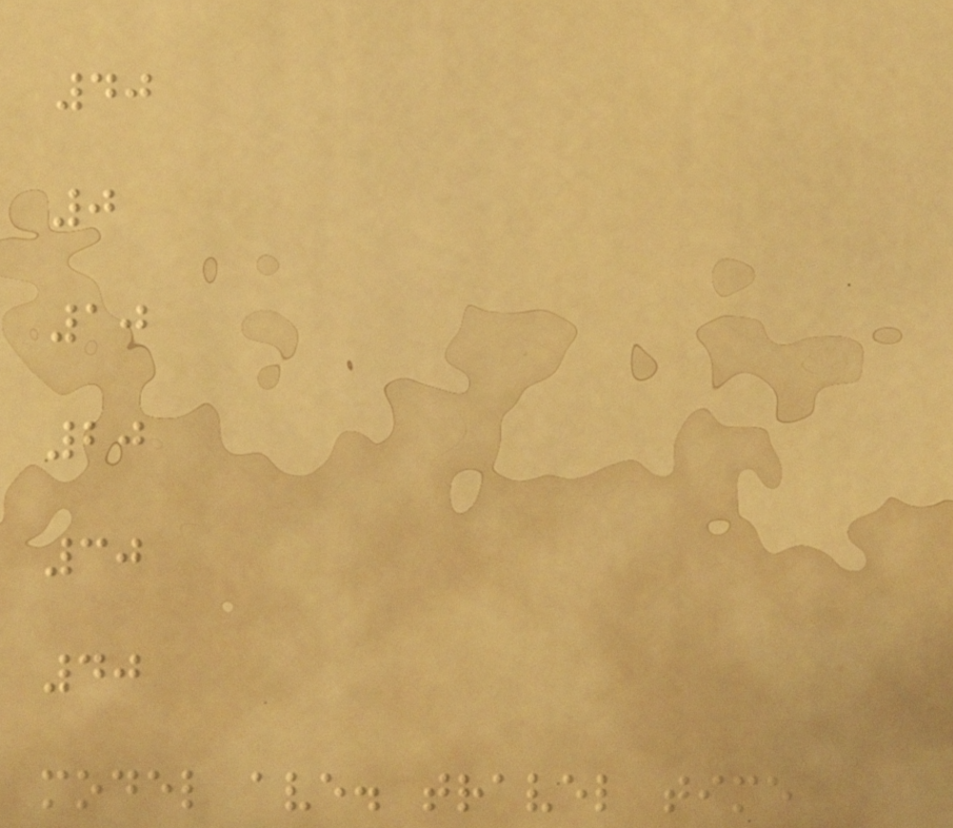40
0
10
20
30
40
model ave. travel time
